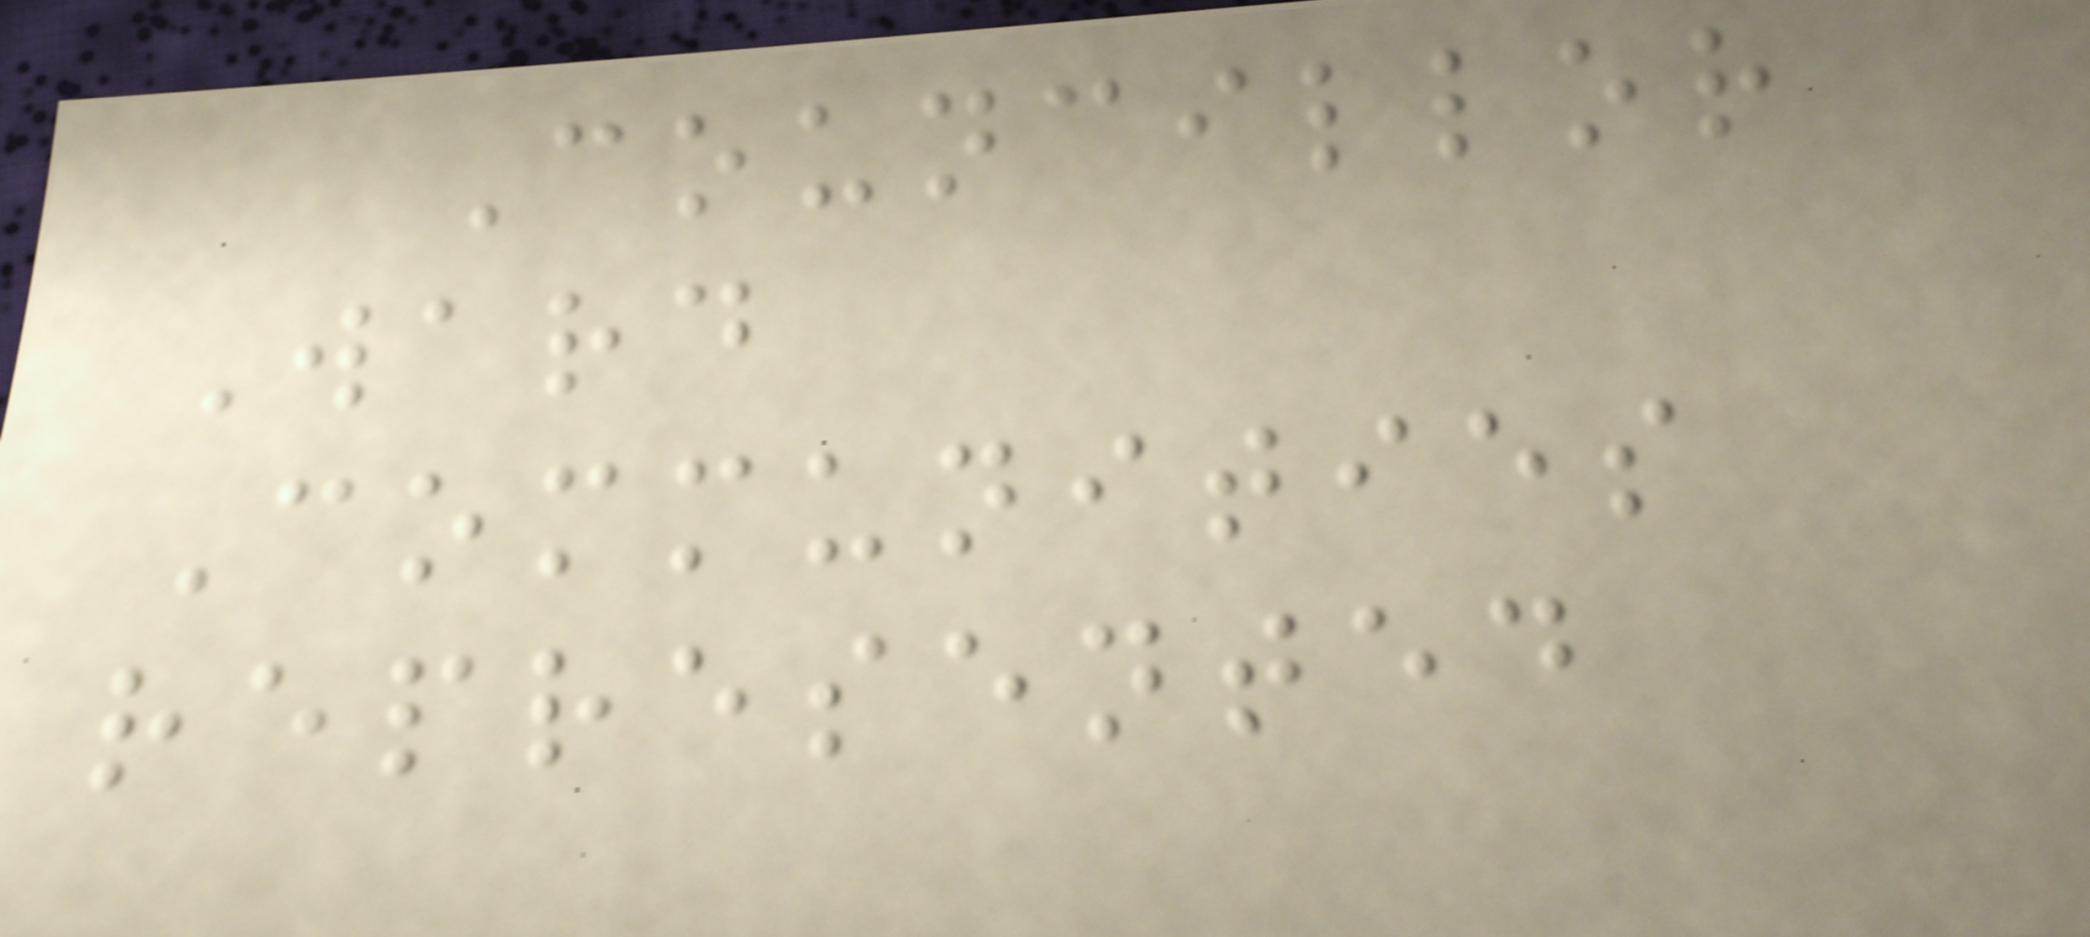Councillor
Ward
Communities
represented
